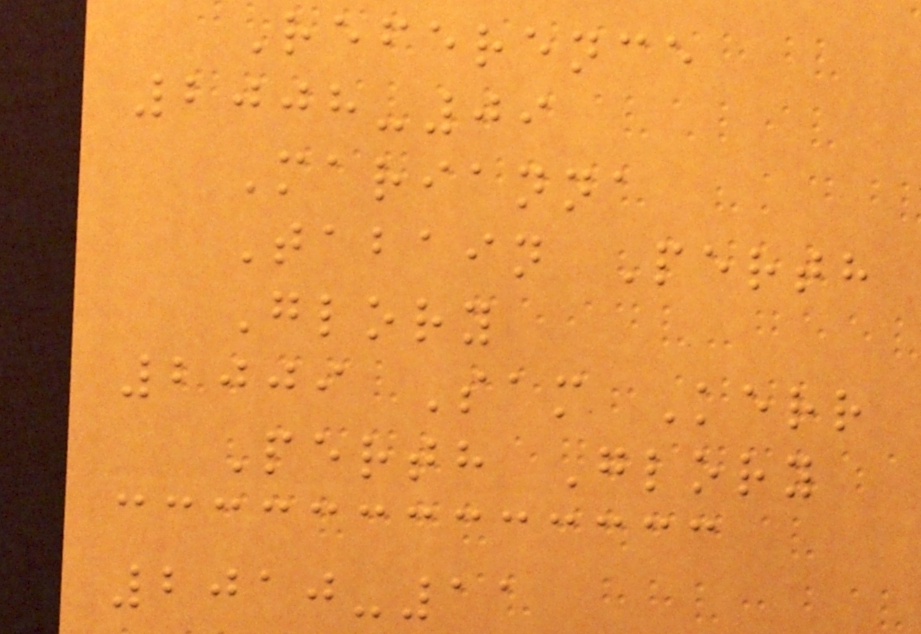Reference
2008-09
Marianna
Tabain Perth
Glory
2009 Sam Kerr
Perth Glory
2010-11
